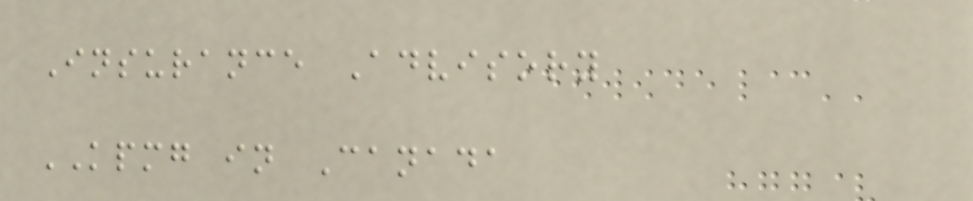Insurance Advisory
KPMG in Canada
